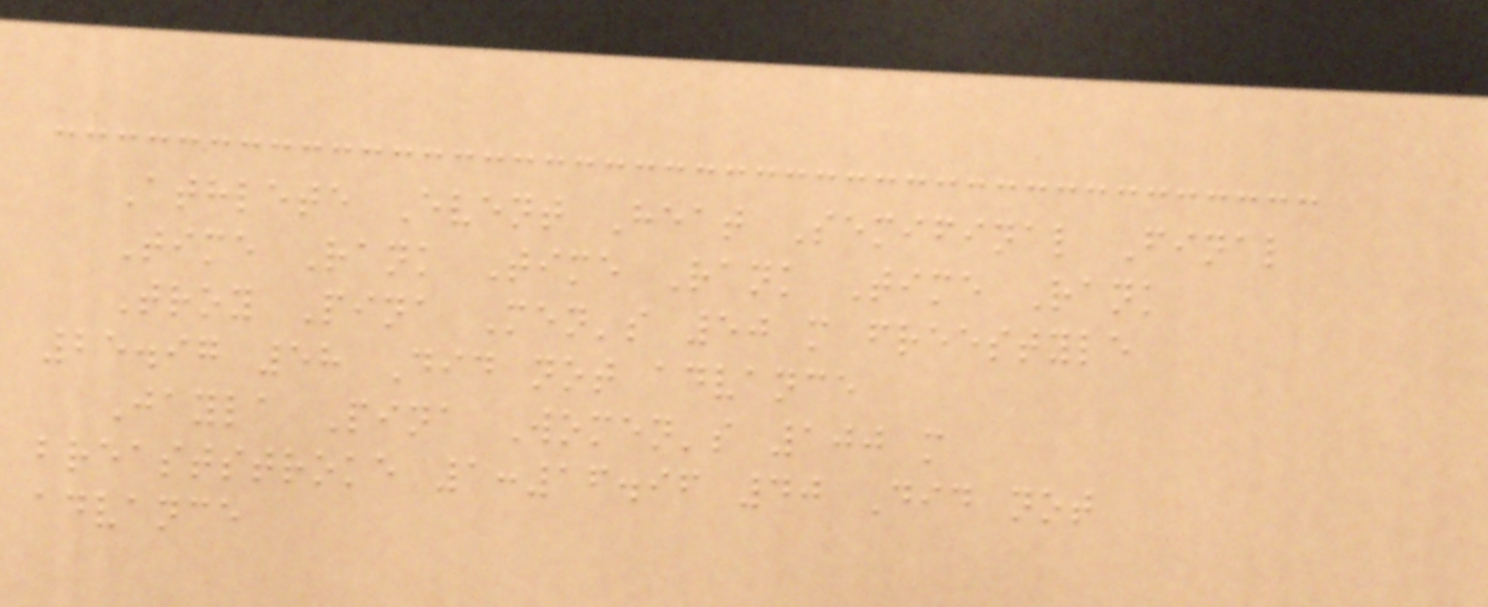Athlete Event Heat Semifinal Final
Time Rank Time Rank Time Rank
Troy Pina Men's 50 m freestyle
25.97 58 Did not advance
Jayla Pina Women's 100 m
breaststroke 1:16.96 40 Did not
advance
